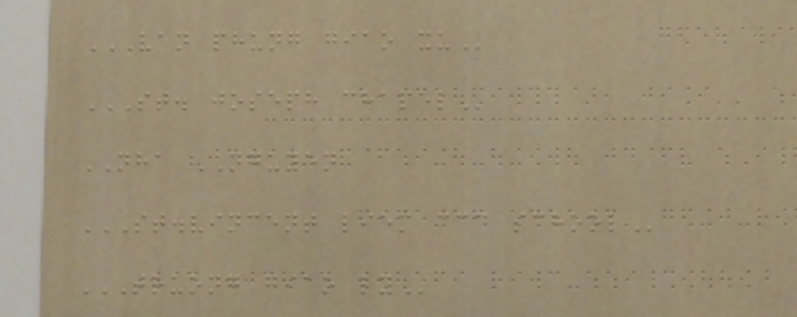VAN PHUNG GIAO XU
ST. JOSEPH CHAPEL
NHA NGUYEN
ST.VINCENT LIEM CCD SCHOOL
TRUONG GIAO LY
